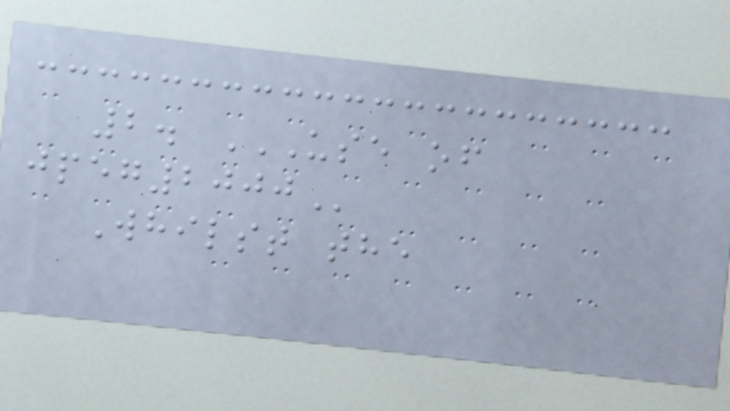2. USE OF
JPEG2000
Whilst the
